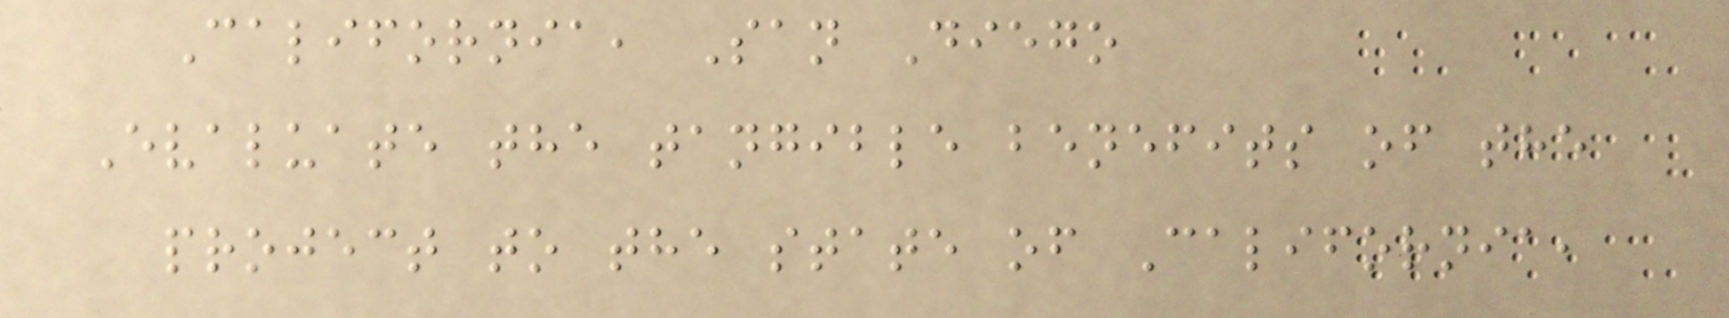California, San Diego
Evaluate the tangible benefits of the
project to the state of California,
